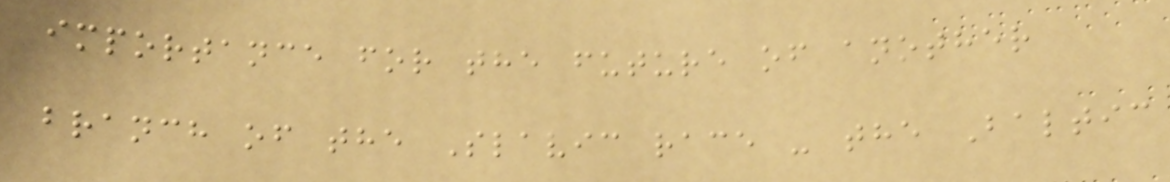importance for the future of another
branch of the Slavic race - the Baltic
